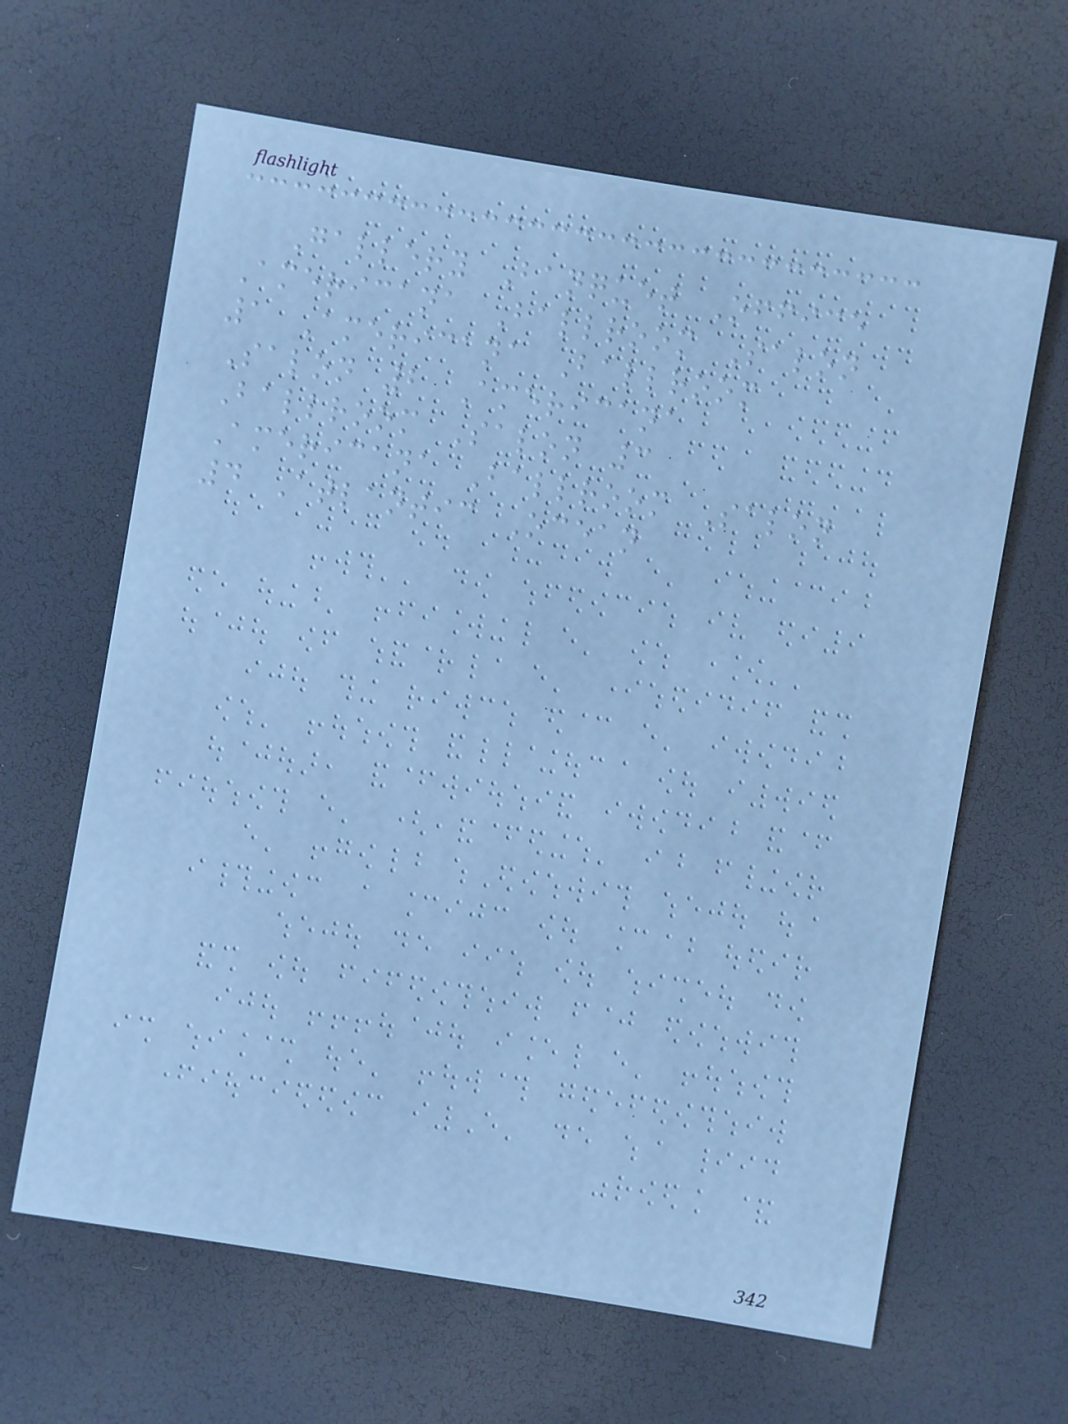Gallery Banquet Office
Americana Ballroom Salon
1 Americana Ballroom
Salon 2 Americana
Ballroom Salon 3
Americana Ballroom Salon
4 Atlantic Ocean
